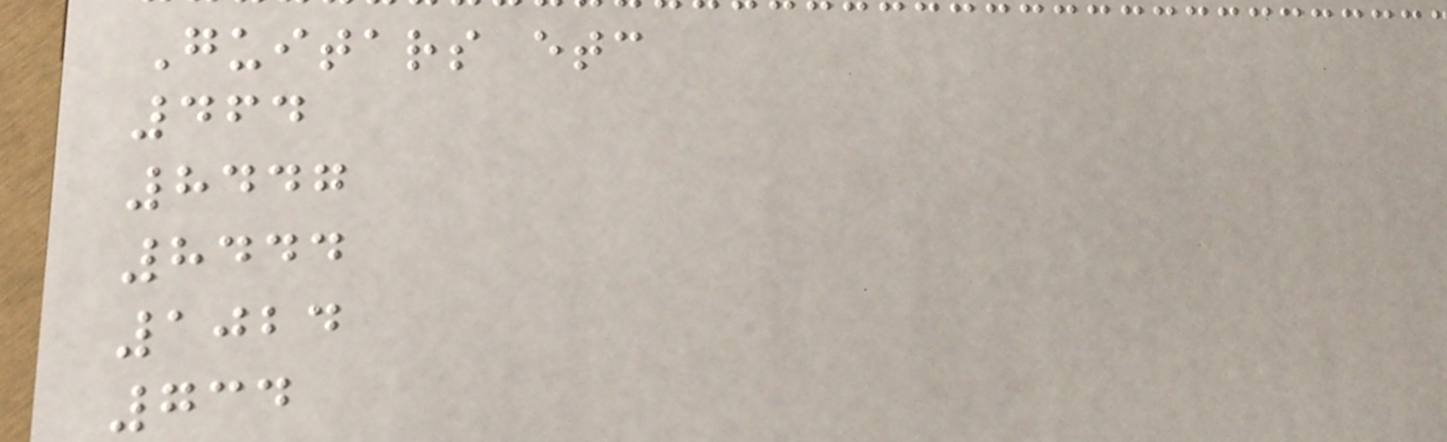Guitars etc
464
8447
8444
1024
734
